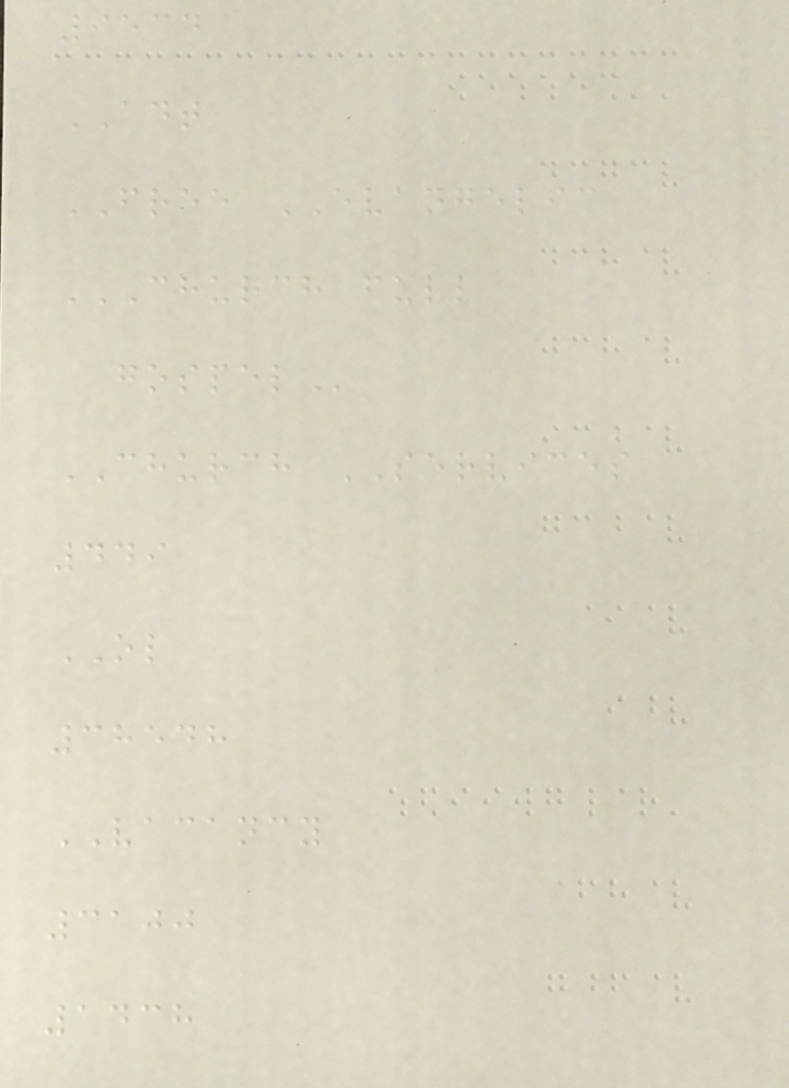9534
ADT
FREE EVANGELIC
CHURCH FULL
GOSPEL
CHURCH SERVICES
449
OL
38548
VACANCY
3100
1438
